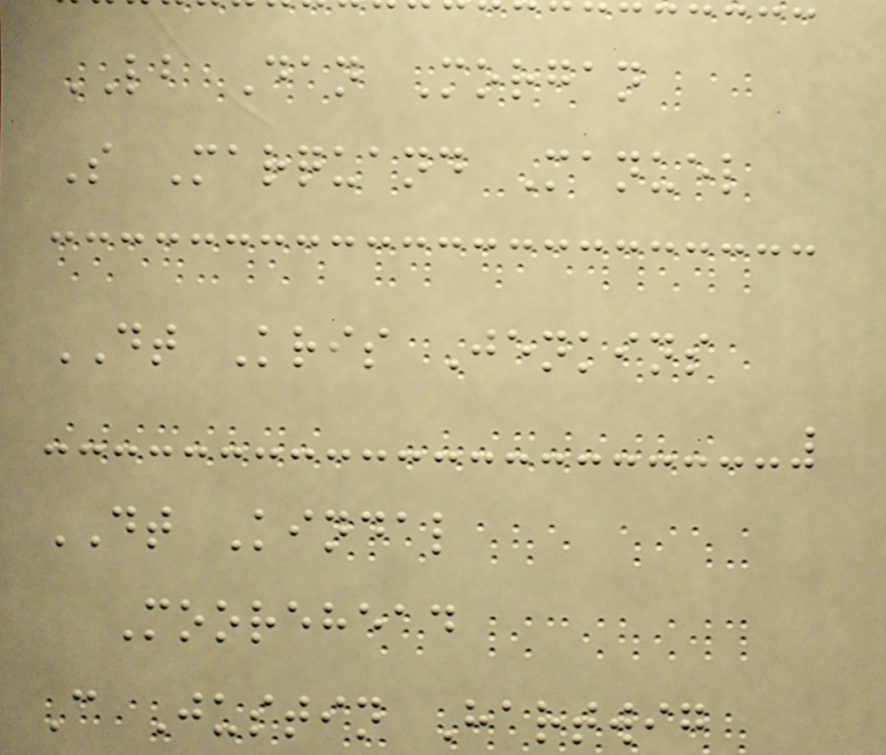LB Dan Morgan
S Marquand Manuel
DT Kris Jenkins
DT Kindal
Moorehead
C Justin Hartwig
